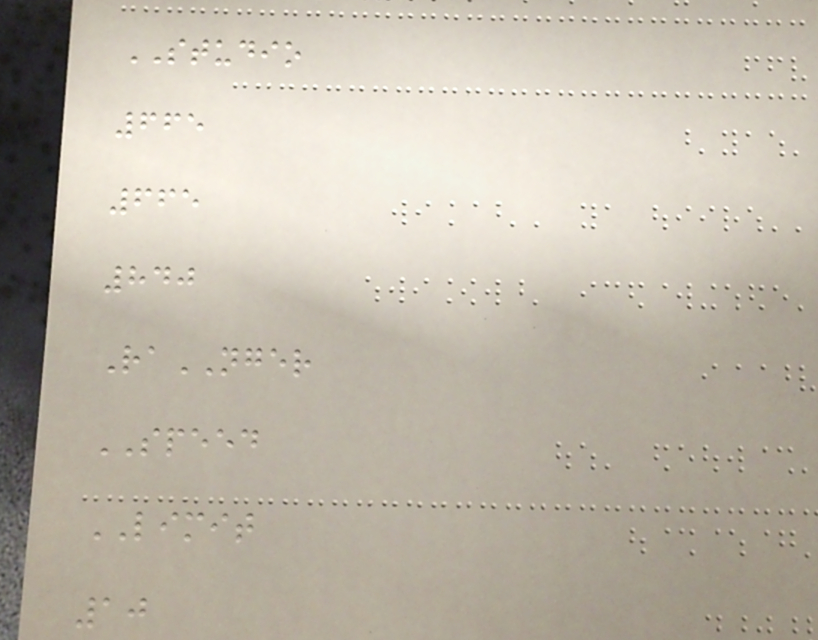STUDIO
665
665
840
RaNGER
SPEED
LIMIT
10
